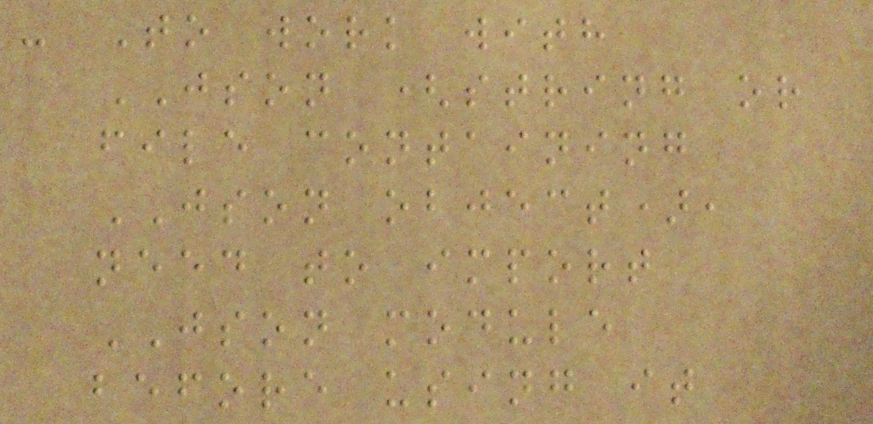- To work with
JSON (string or
file containing
JSON object),
need to import
JSON module
before using it
